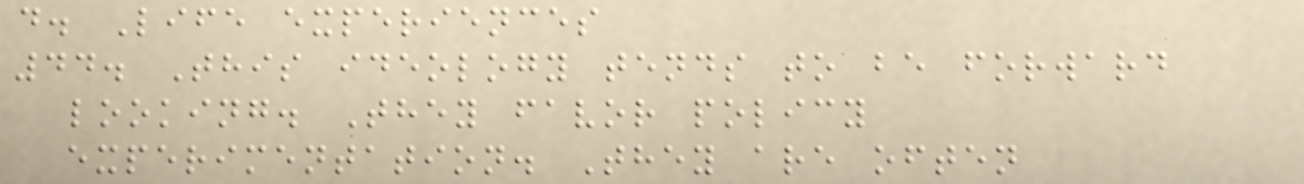d. Life experiences
44. This ideology tends to be forward
looking. They favor policy
experimentation. They are often
